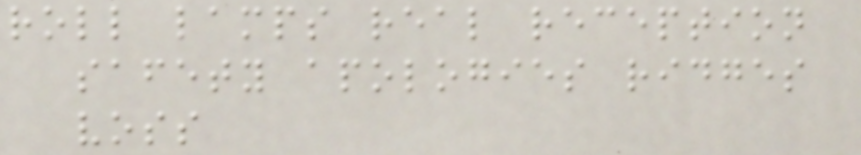roll lamps real reception
safety apologies ridges
voss
